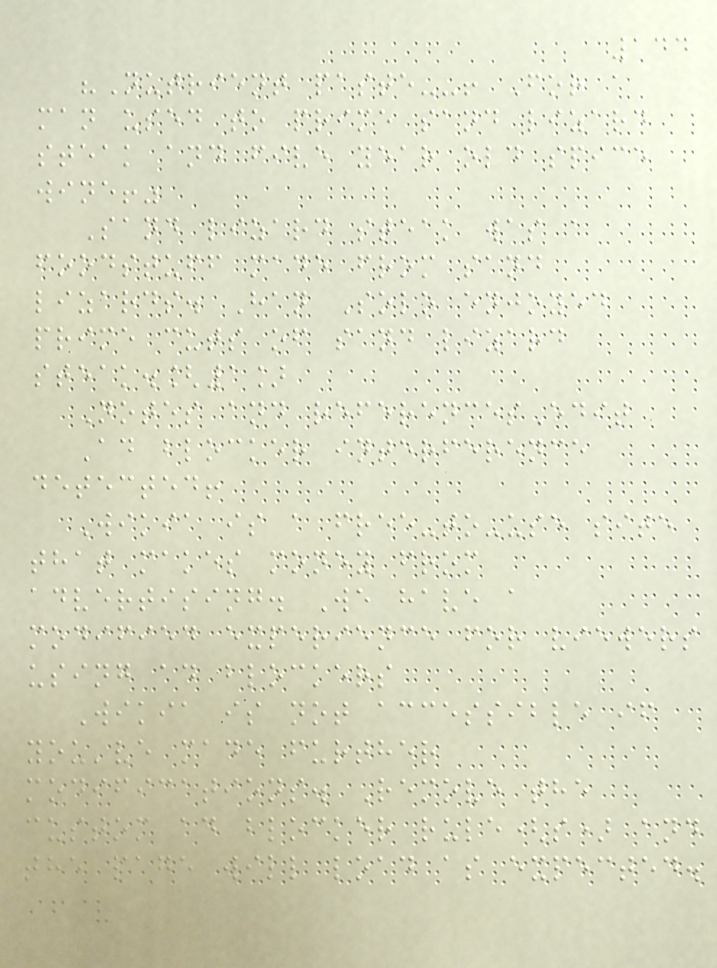144
"Nutrient paste--! For a
man used to prime sand lizard
steak and five year old spice
wine!"
Sand lizard steak was a
foodstuff made from sand
lizards. Han Solo enjoyed
prime cuts of sand lizard
steak.[1]
Notes and referencesEdit
Ad blocker interference
detected!
Wikia is a free-to-use site
that makes money from
advertising. We have a
modified experience for viewers
using ad blockers
Wikia is not accessible if
you've made further
modifications. Remove the
custom ad blocker rule(s) and
the page will load as expected.
